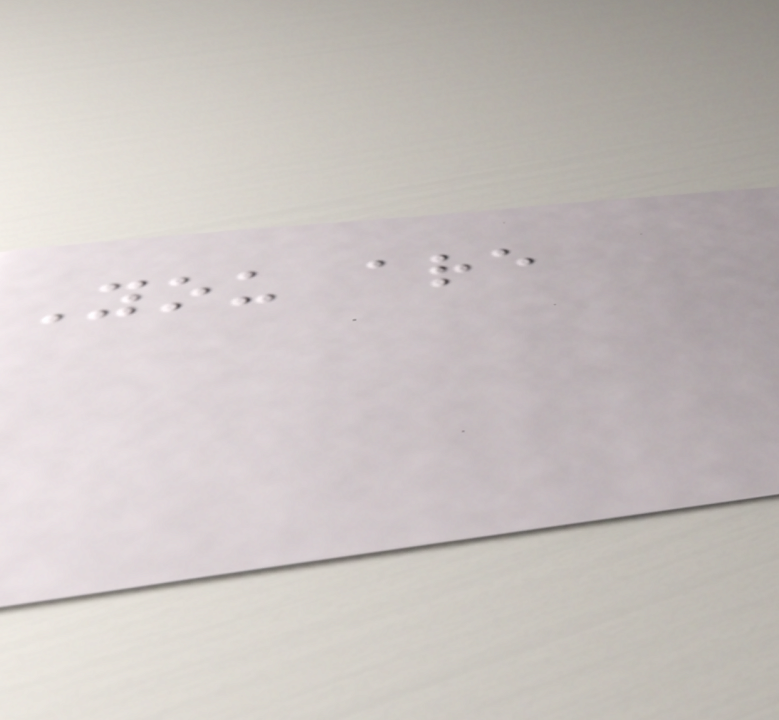You are
